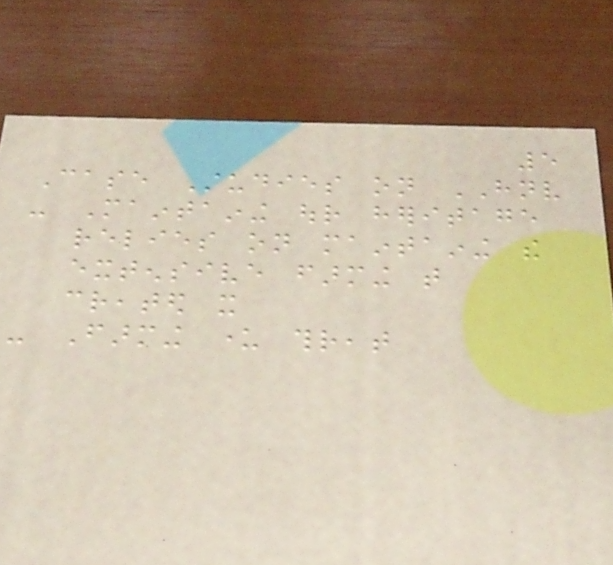5
Case Studies on HNV
- Maintaining our heritage
relies on maintaining the
extensive farming that
created it
- Farming under threat
